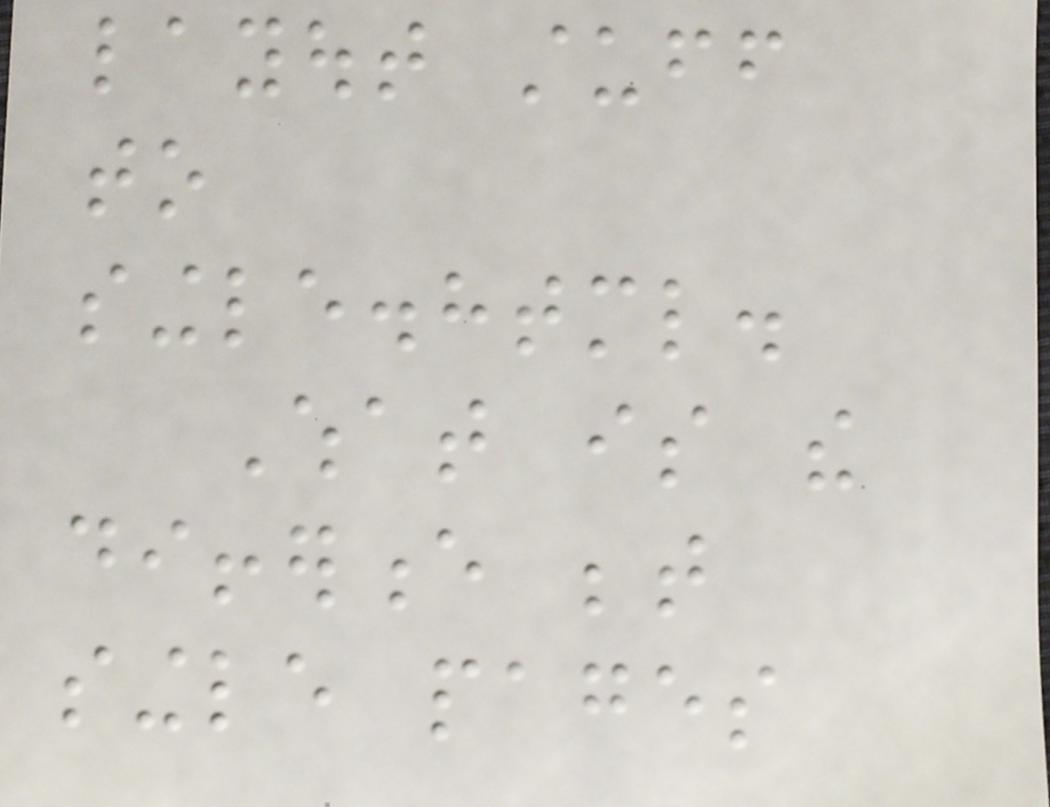layout stuff
to
single.html.
What is the
difference between
single pages
